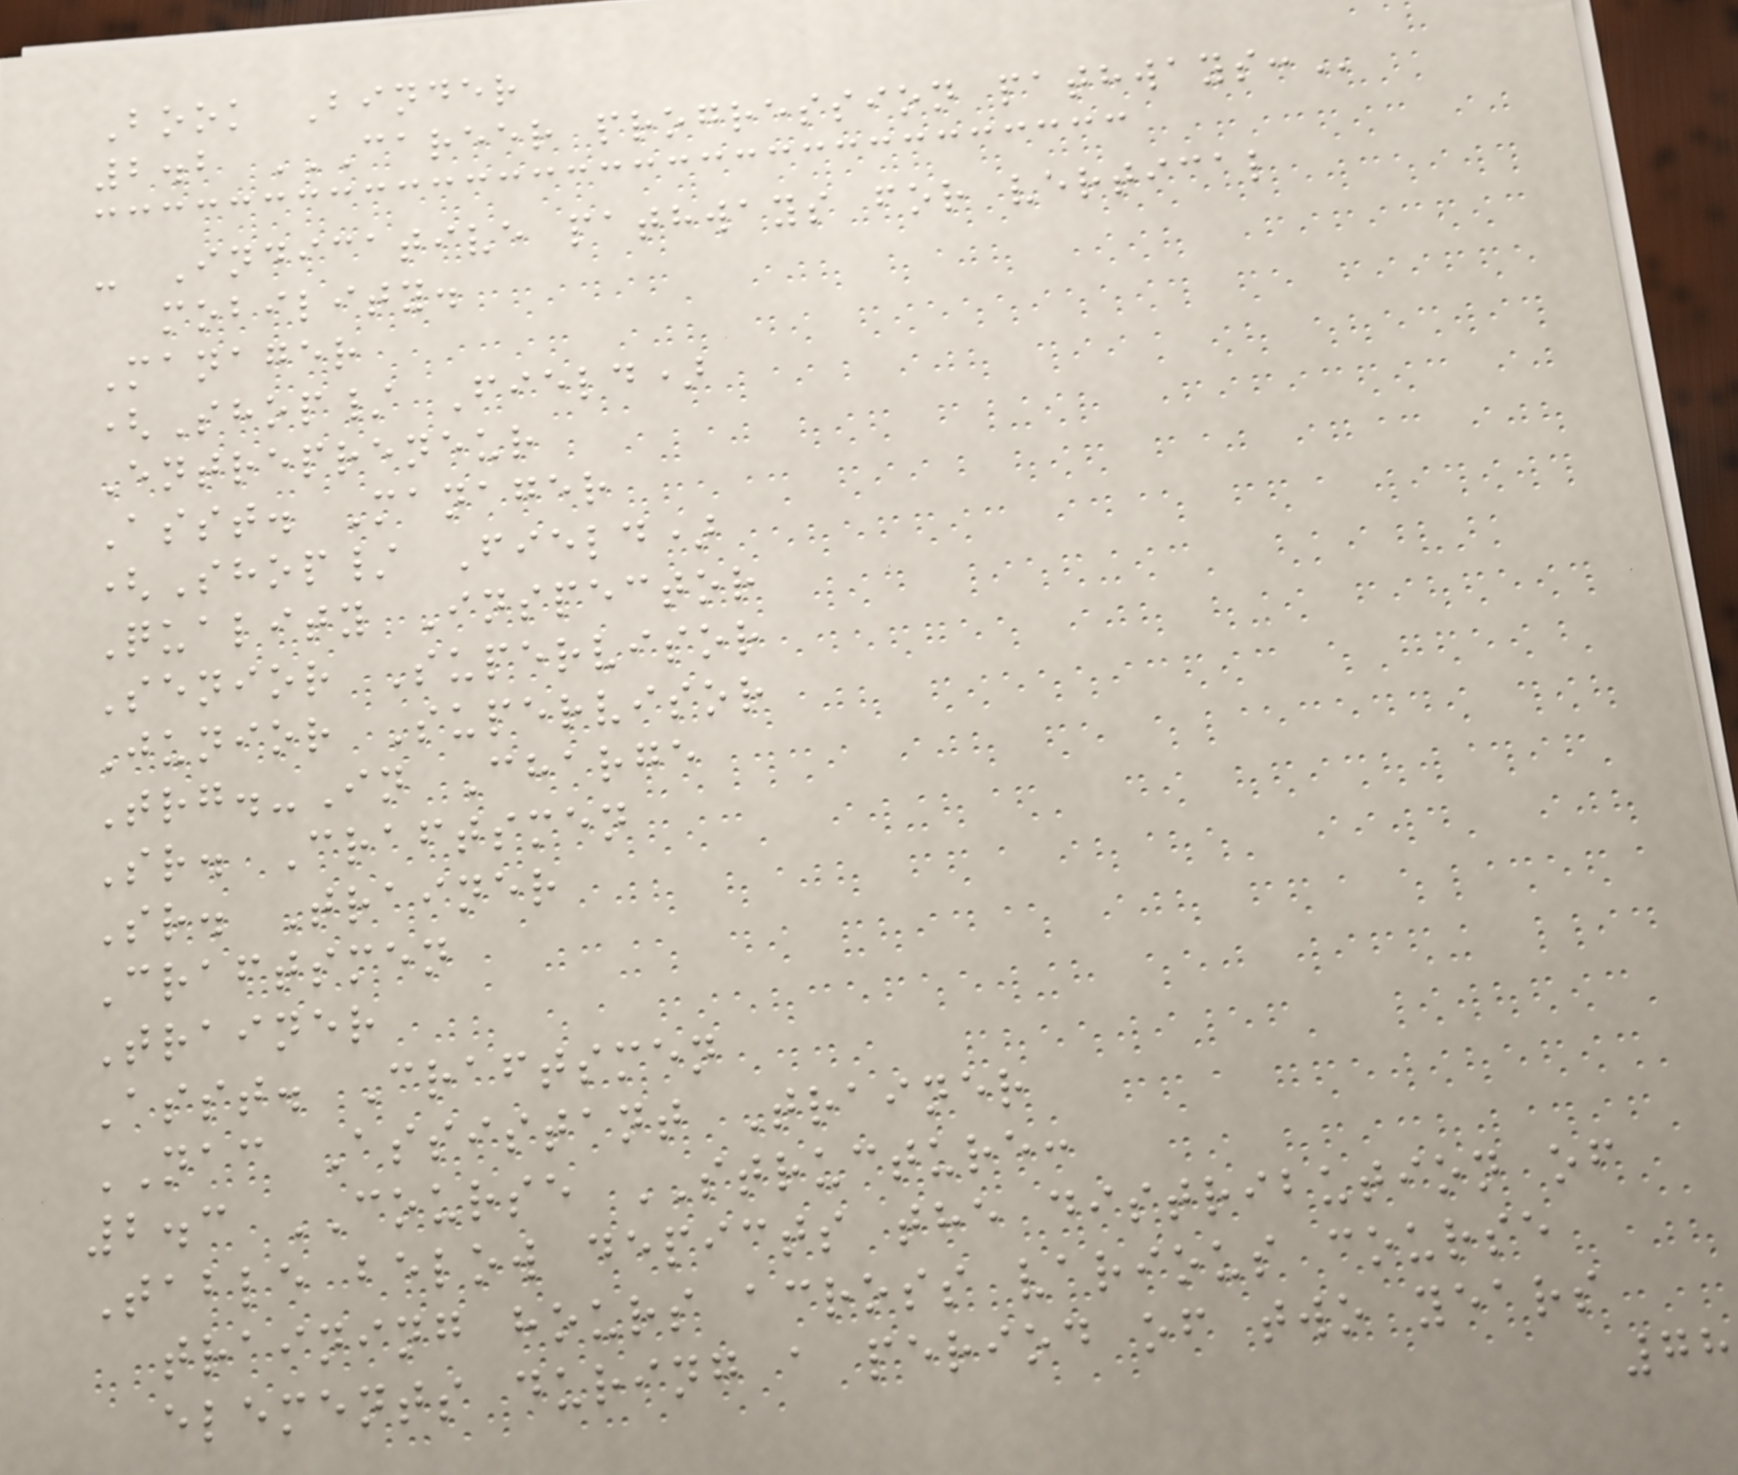Book Binder
2.2 CAREER PROGRESSION PATHWAYS:
- Indicative pathways for vertical
mobility.
Manager
(Shop/ Field)
Entrepreneur
Asst. Manager
(Shop/ Field)
Quality Inspector
Senior Supervisor
Junior Supervisor
Trg.-In Charge
Sr. Craftsmen
Sr. Trainer
Craftsmen
Trainer
Asst. Craftsmen
NAC Assistant Trainer
2.3 COURSE STRUCTURE:
Table below depicts the distribution of
training hours across various course
elements during a period of two years
78
